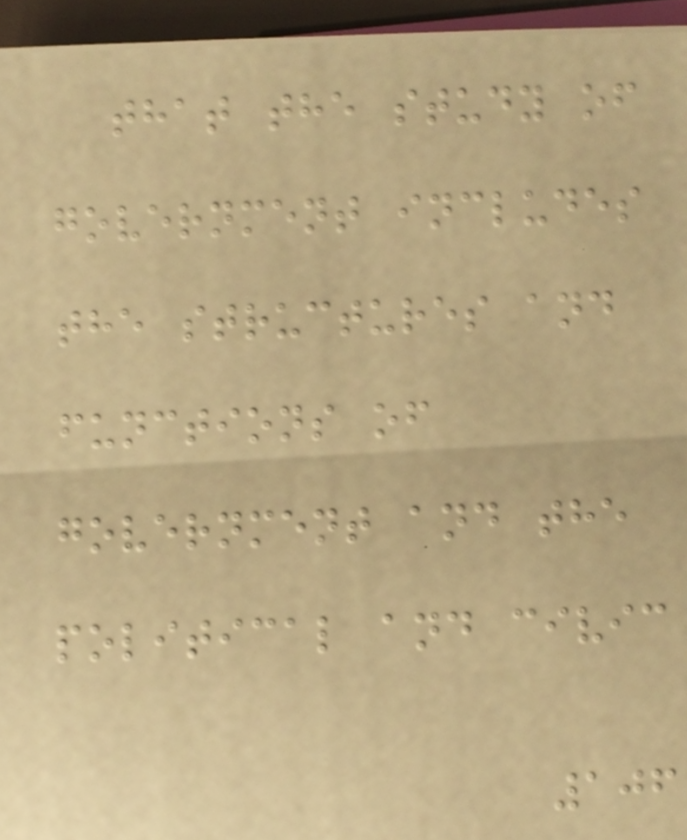that the study of
government includes
the structures and
functions of
government and the
political and civic
106
